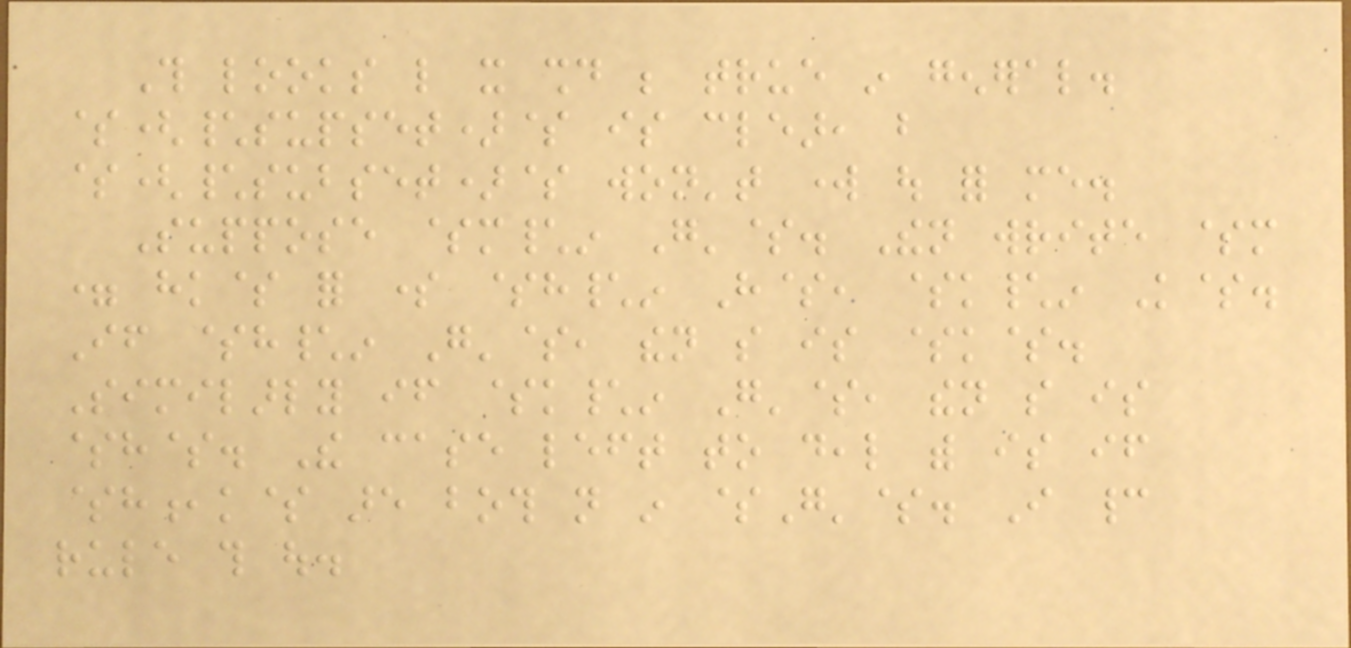This looks like it should be true in general.
$(\supset)$ is clear, but
$(\subset)$ won't work out for me.
Suppose $m\in G'$. Then write $m
= hk$ for some $h\in H$, $k\in K$.
If $h\in G'$, then so is $k$.
Similarly if $k\in G'$, then so is
$h$. The case left to deal with is if
$h,k$ are both not in $G'$. I cannot
rule this out.
